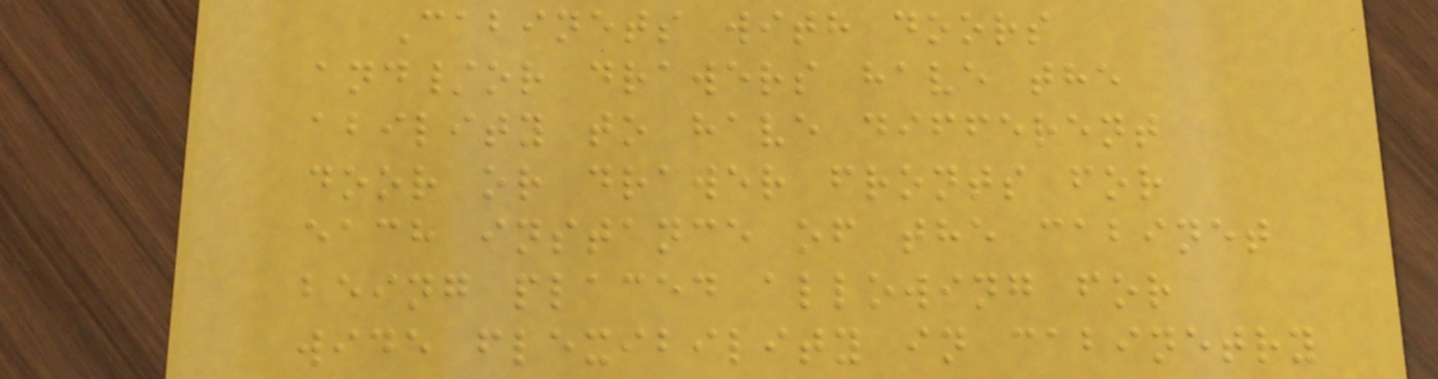Cabinets with doors
and/or drawers have the
ability to have different
door or drawer fronts for
each instance of the cabinet
being placed allowing for
wide flexibility in cabinetry
